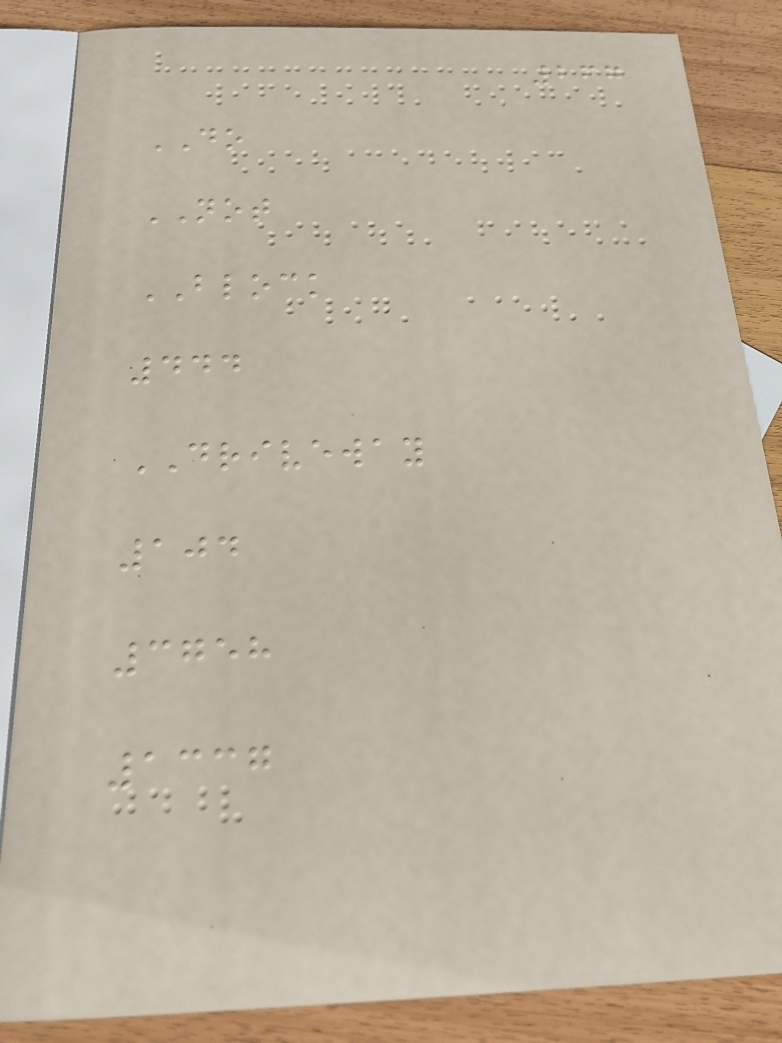267
DO
NOT
BLOCK
444
DRIVEWAY
104
3758
1337
